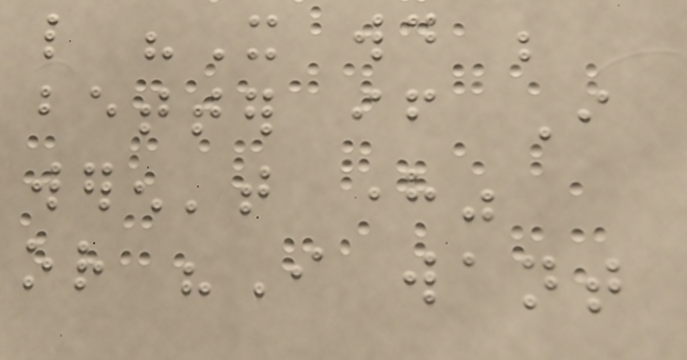like "It would be
better if I
weren't here"
or "I want
